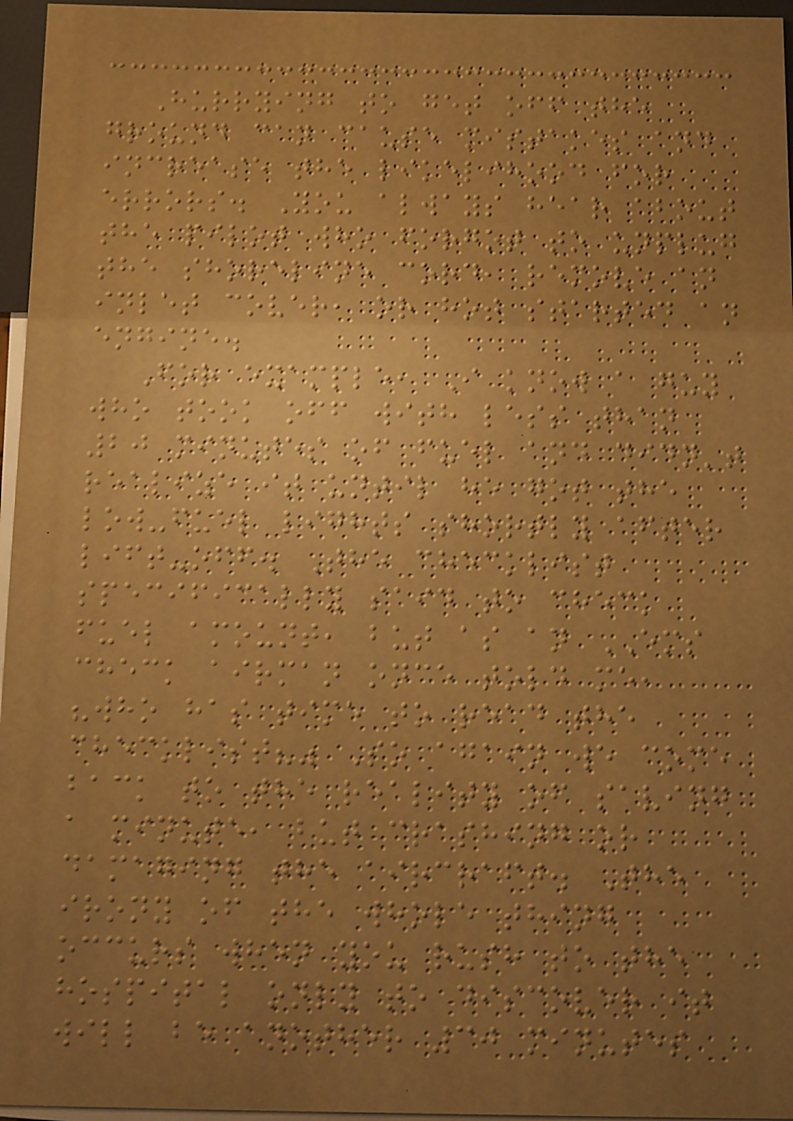Hurrying to get off the
ground can cause mistakes and
increase the likelihood for
errors. You always hear about
the pilot who forgot to unplug
the shoreline cord, remove an
inlet cover, or hot started an
engine.
For example, I know a guy
who took off with less than
20 minutes of fuel and didn't
realize it until he got the
low-fuel lights shortly after
lift-off. The checklist
specifically said to check
fuel amount, but as an EMS
check airman once told me,
"who has time to read the
checklist?" So again we come
back to the reality of saving
a minute, but crashing or
damaging the aircraft. The
irony of the whole thing
occurs when you rush to the
hospital only to discover it
will be another 30 minutes
